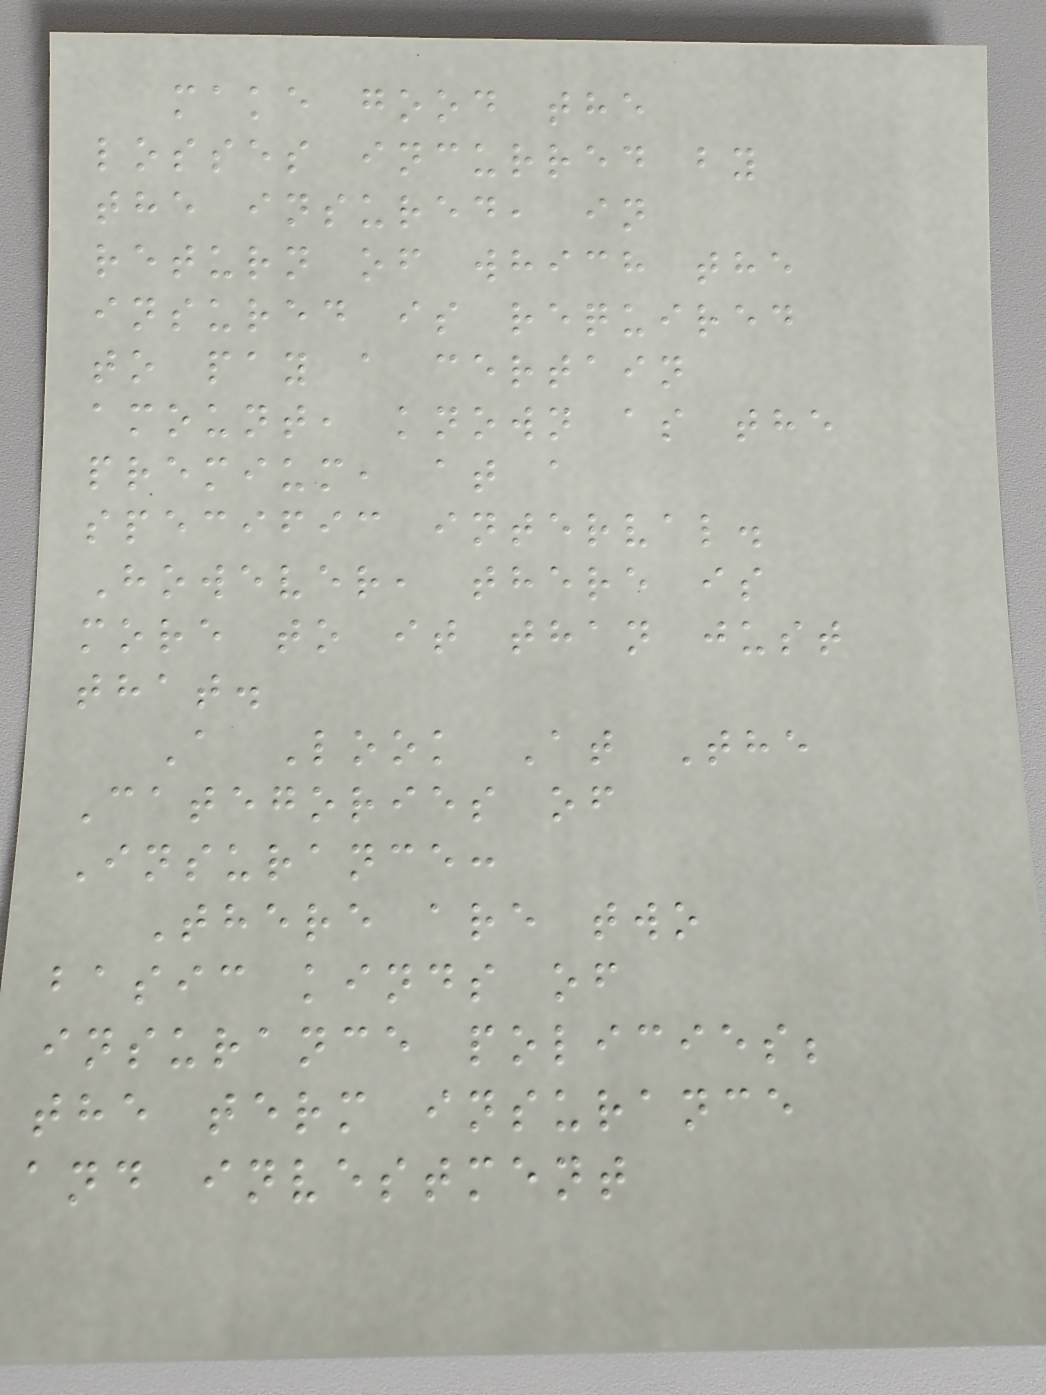make good the
losses incurred by
the insured, in
return of which the
insured is required
to pay a certain
amount, known as the
premium, at a
specific interval.
However, there is
more to it than just
that.
A Look At The
Categories of
Insurance:
There are two
basic kinds of
insurance policies;
the term insurance
and investment
